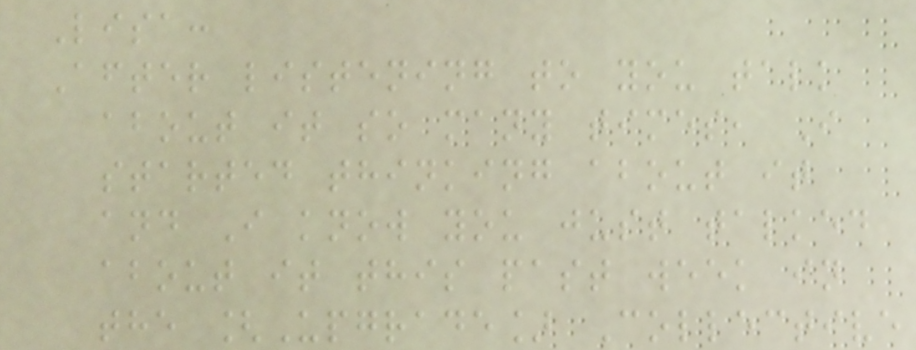Lisa:
After listening to you talk
about it so many times, I
started thinking about it
and I know you just talked
about it this past week in
the [Upgrade] Collective
